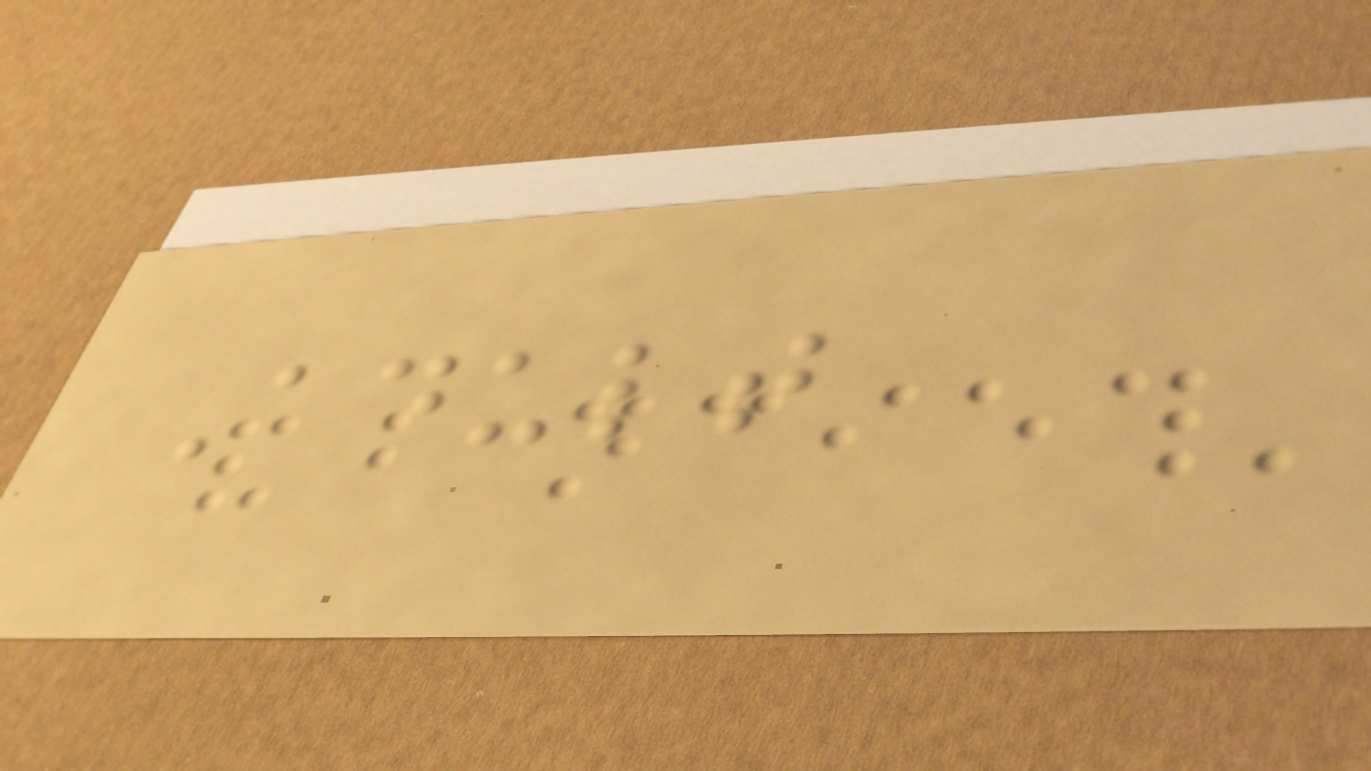Adult
